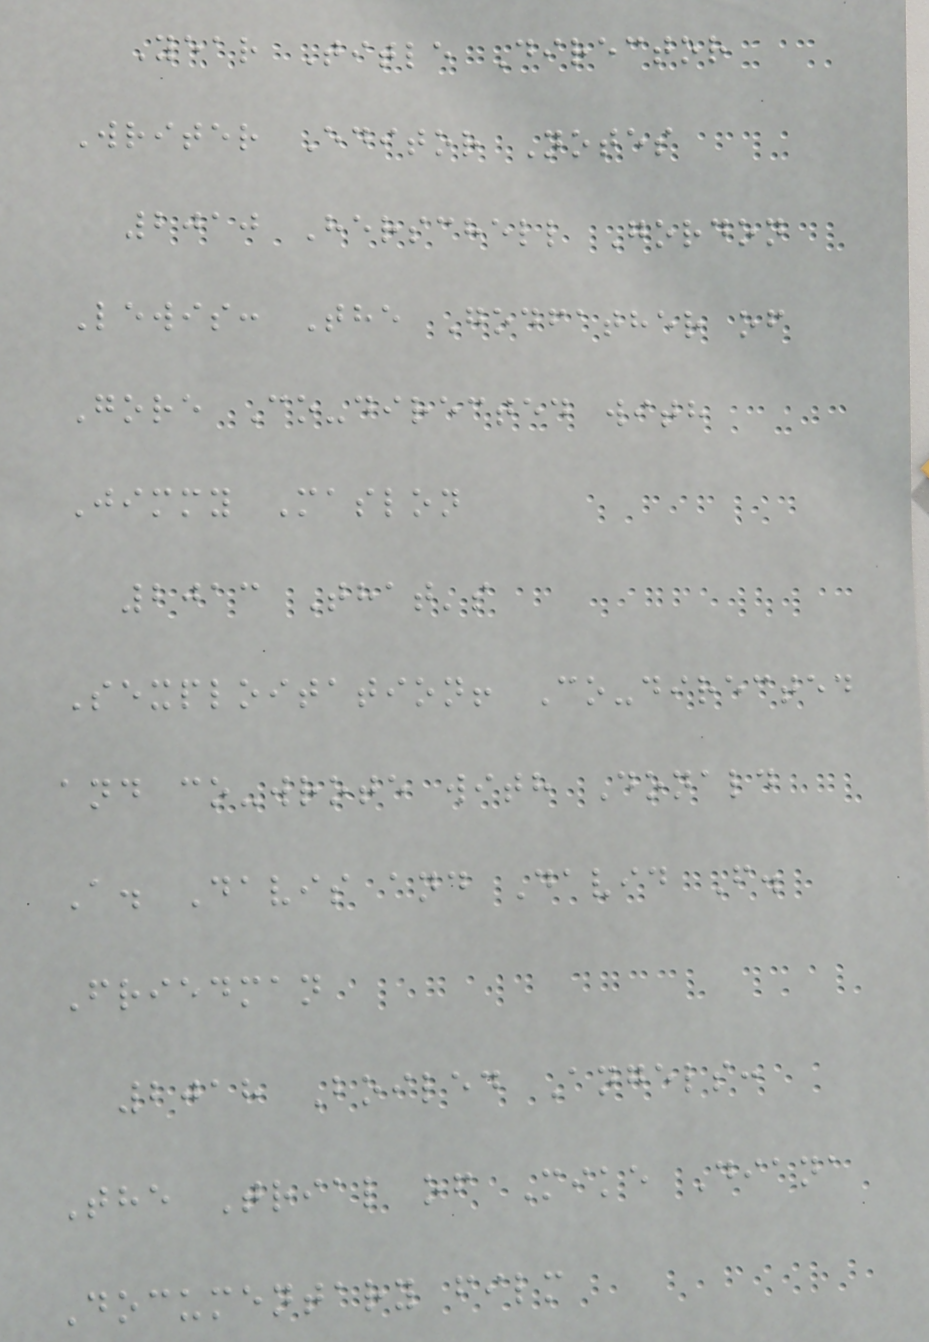Year Title Director
Writer Editor Notes
2010 Herschell Gordon
Lewis: The Godfather of
Gore Co-directed with
Jimmy Maslon
2013 That's
Sexploitation! Co-directed
and co-wrote with Donald
A. Davis and David F.
Friedman
2018 Boiled Angels:
The Trial of Mike Diana
Documentary film
